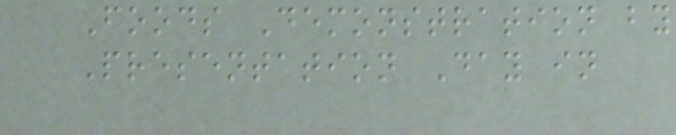Foods Demonstration by
Presentation Day in
